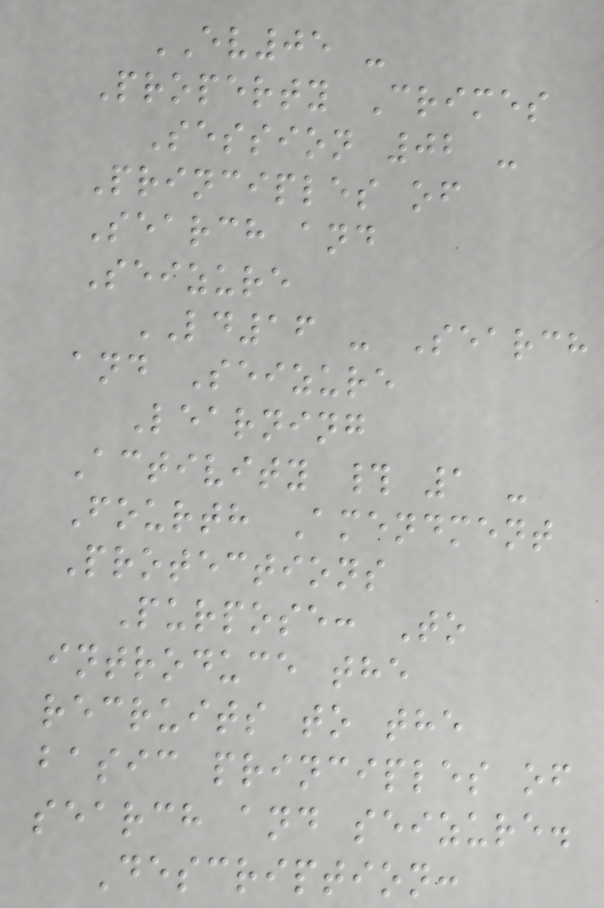EV05 -
Property Crimes
Session 02 -
Principles of
Search and
Seizure
LD16 - Search
and Seizure
Learning
Activity # 1 -
Fourth Amendment
Protections
Purpose: To
introduce the
recruits to the
basic principles of
search and seizure.
Description:
